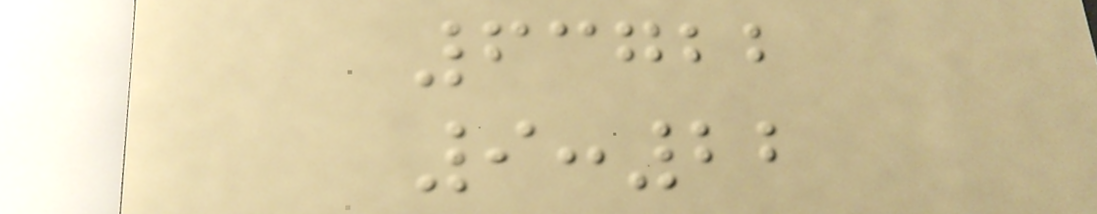63722
9:22
